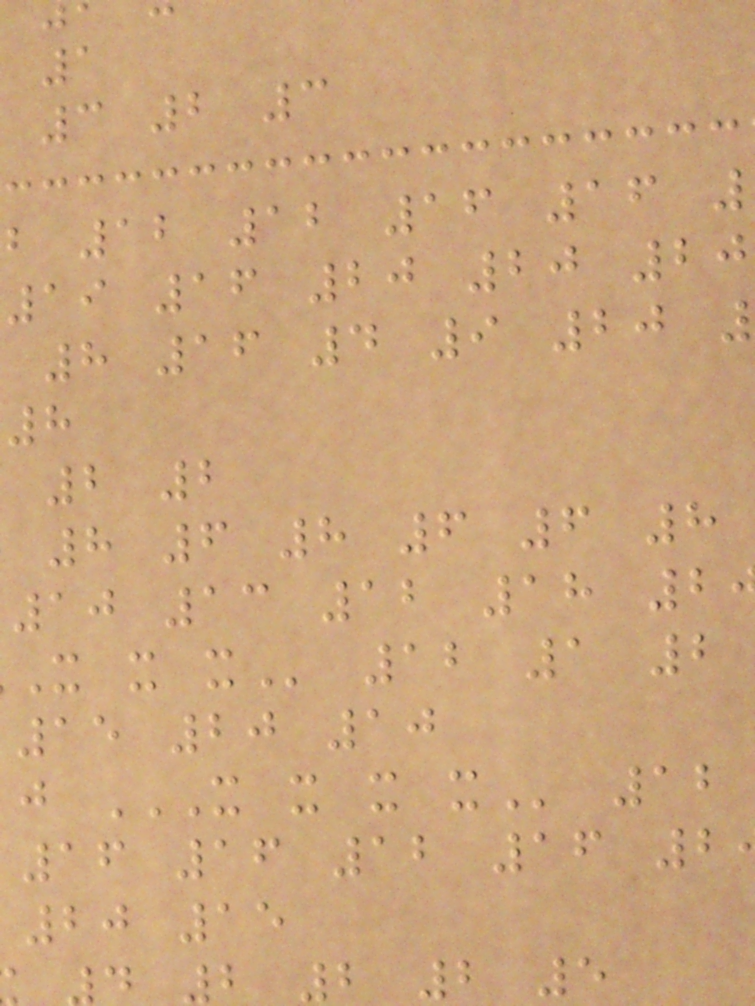3 2 3
b 12 12 16 16
19 16 20 20 20
8 16 4 9 20
8
2 2
8 6 8 6 6 8
10 13 12 18 2
15 20 10
j X X X X 12
16 16 12 16 2
20 15
2 2 2 5
